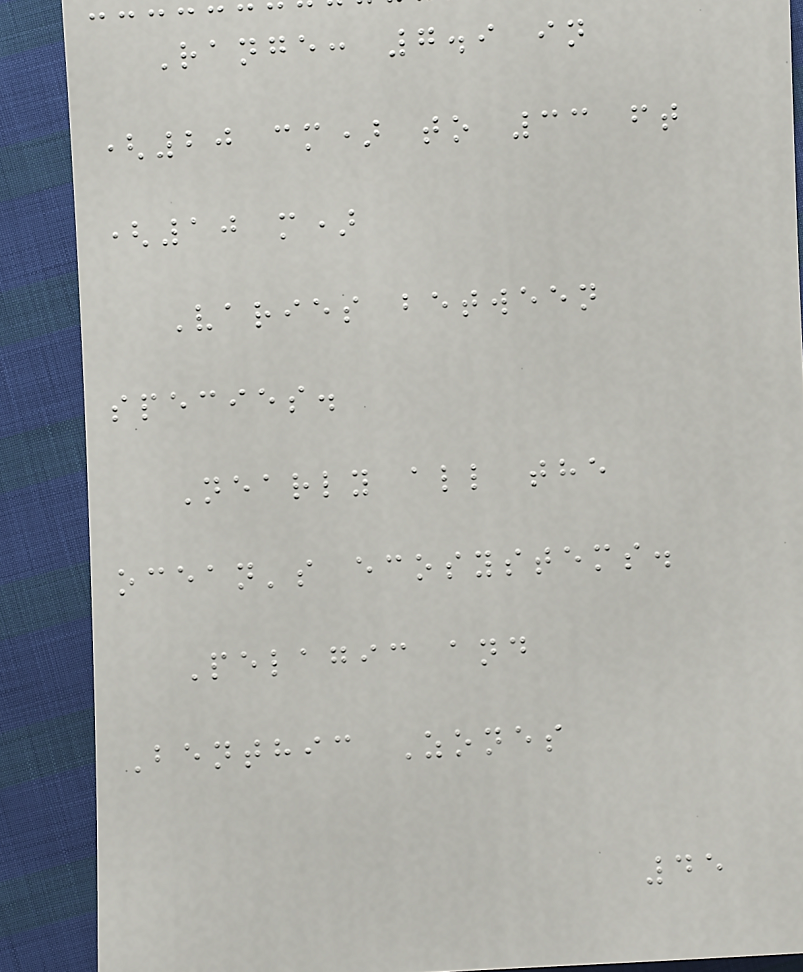Range: 7.9 in
(20 cm) to 33 ft
(10 m)
Varies between
species.
Nearly all the
ocean's ecosystems.
Pelagic and
Benthic Zones
45
